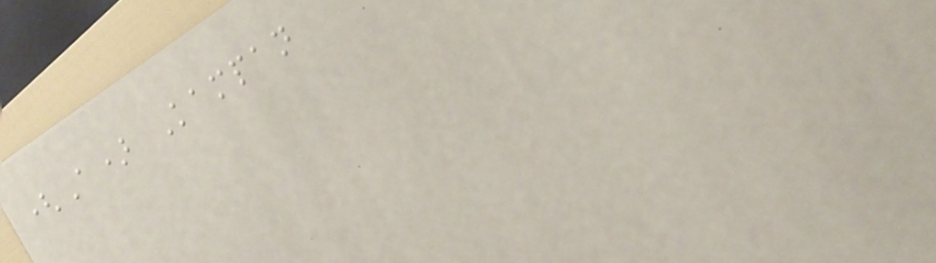(A) Kampan
